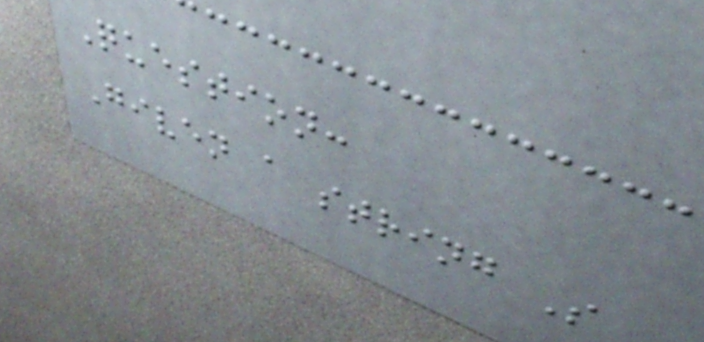Question:
Given a string S
